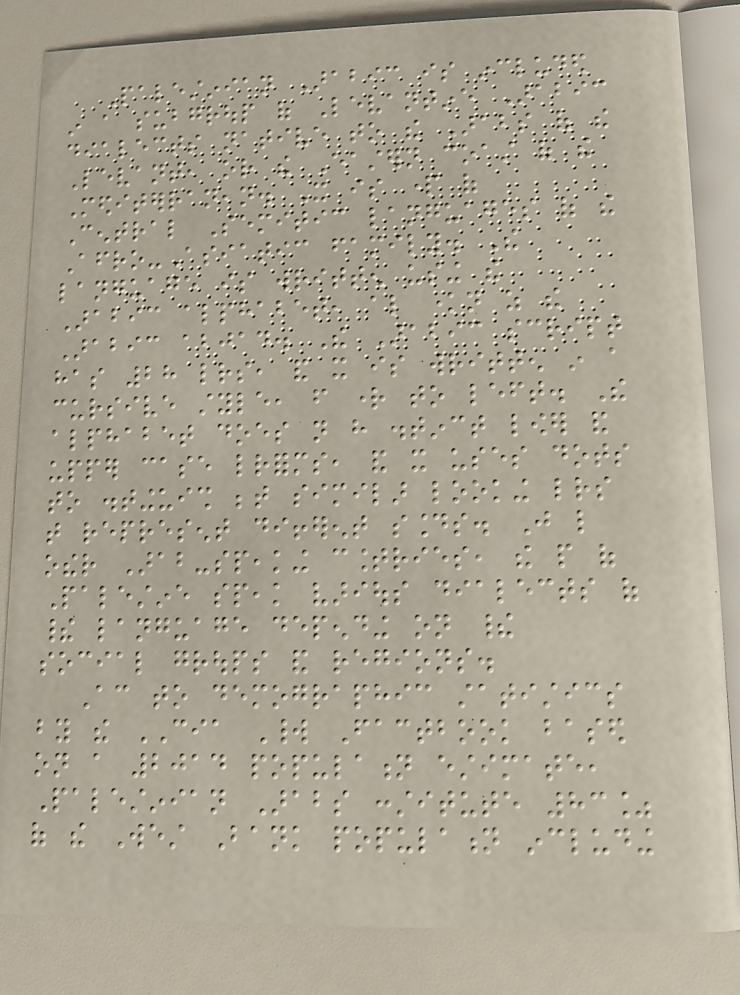Palestinian Arabic is included
in a subgroup of Levantine Arabic
dialects native to the Arabs of the
Levant, or the Eastern coast of the
Mediterranean. It is part of
Central Semitic languages of the
Afro-Asiatic family. The
language is written using the
Arabic alphabet, also known as the
Arabic abjad. The Arabic script
has 28 letters, and it is written in a
cursive style, from right to left. The
alphabet does not have distinct lower and
upper case letterforms, and it uses dots
to distinguish between similar looking letters
that represent different sounds. Just like
other Arab-speaking countries, the people of
Palestine speak various dialects of
their language depending on their
social groups and regions.
According to demographic statistics
by the CIA World Factbook based
on a 2014 population estimate,
Palestinian Arabs constitute 83%
of the West Bank population including
